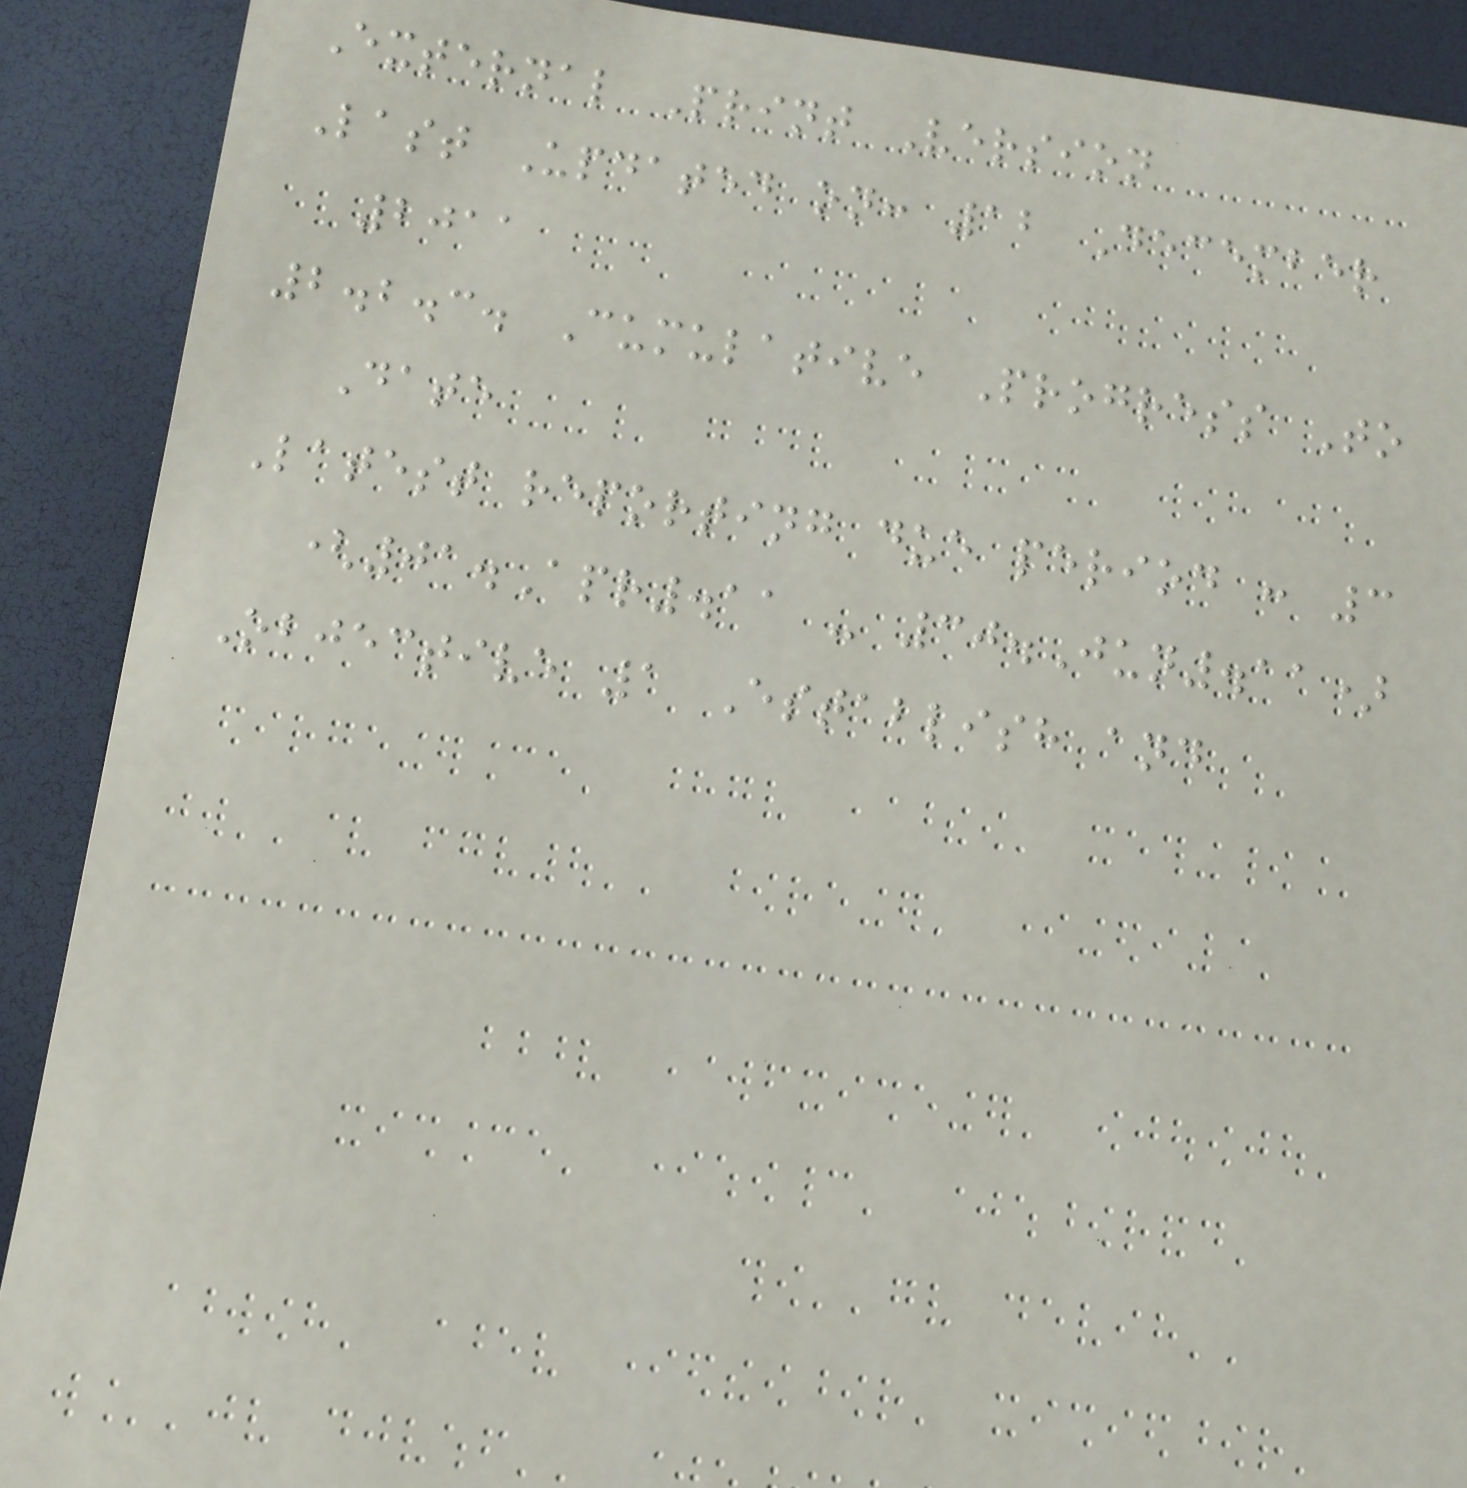External Print Version
Last Updated on: 12 December
2011
2.2.3. Cumulative Progress To
Date
Latest reporting due period : 3
(01.Apr.11 - 30.Jun.11)
Objective 1 Establish and
